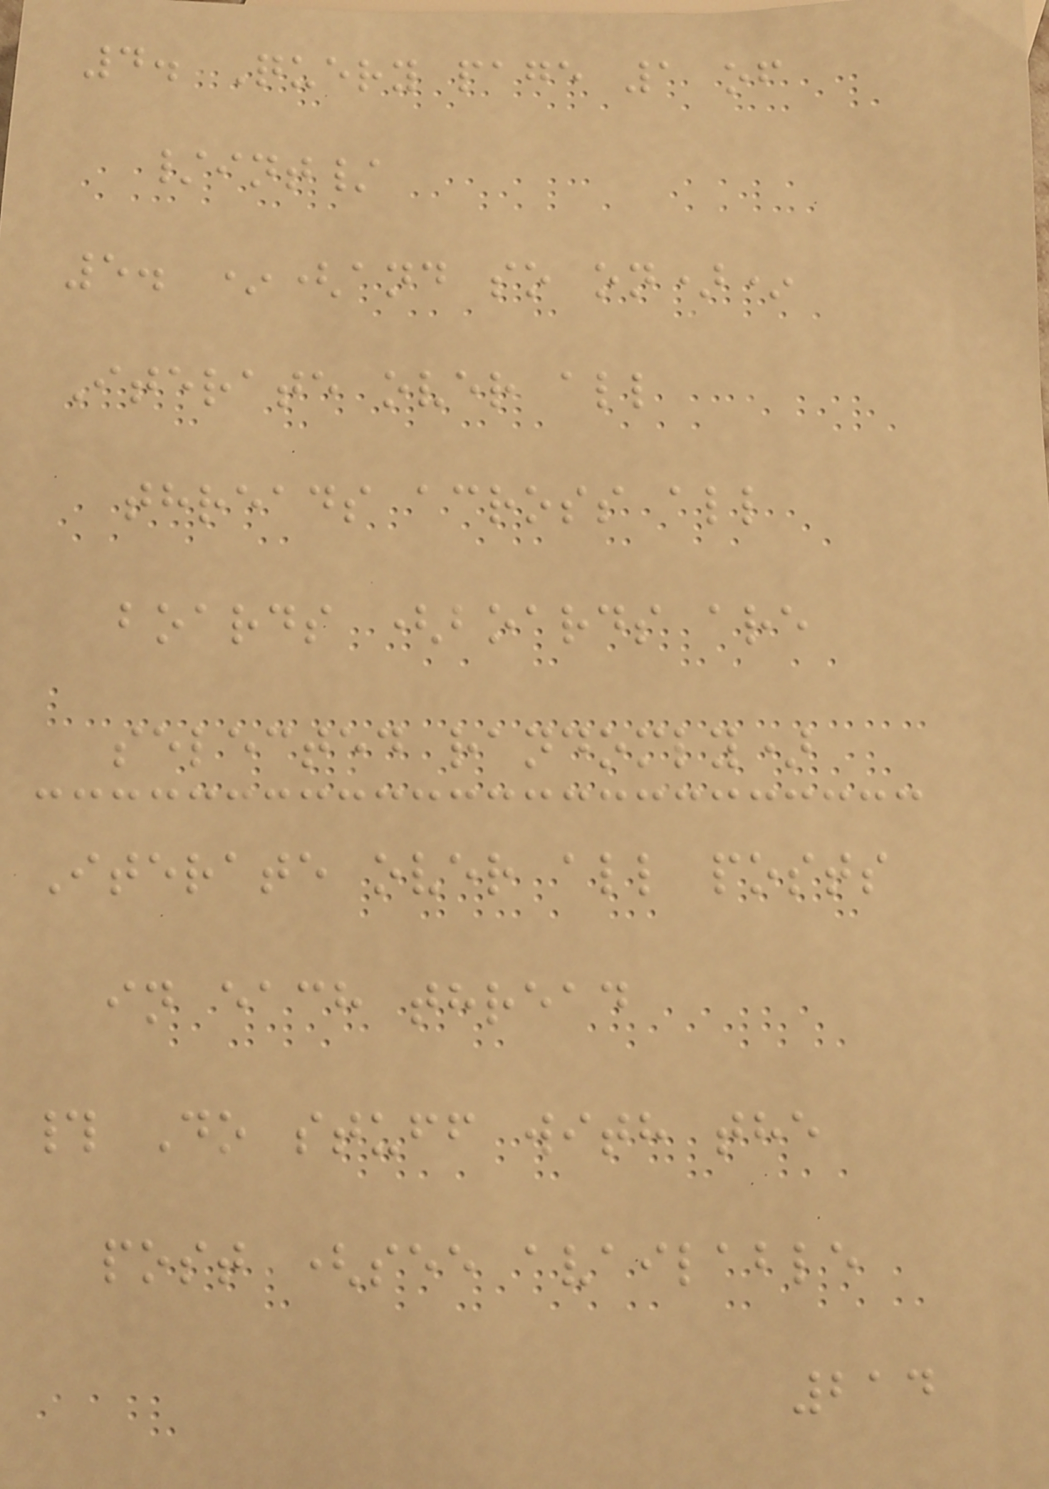4. Query page 1 of
/int/
5. *(and so on)*
Iterate over all
threads across all
boards (boards are
selected randomly)
Iterate over all posts
in each thread
# Do stuff with the
post (see available
214
